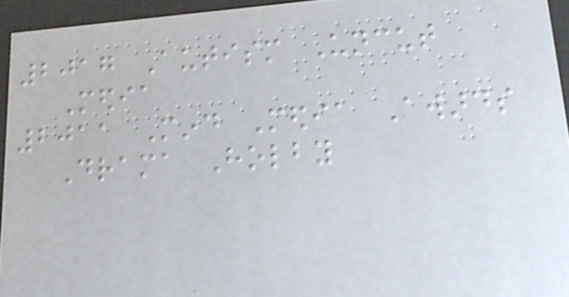2017 Autism Uncut
Media
2011 Mind Media Awards
Drama Holby
